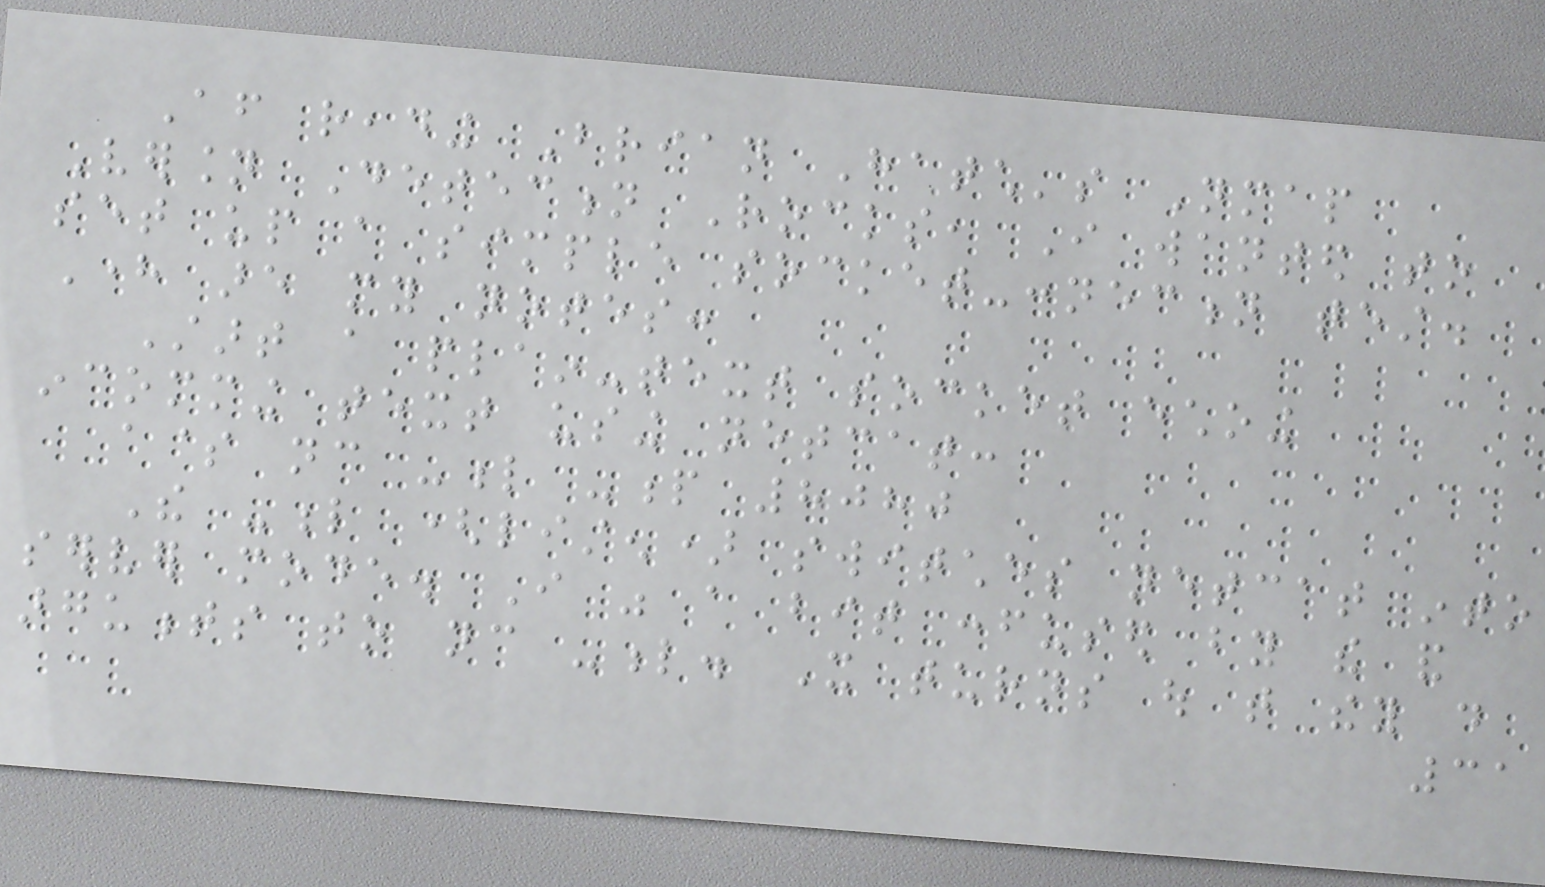After reading Brian Hatch's Nmap
Version Detection Rocks, I wanted to
set up a simple socket-connection test.
Here are my notes:
Start a plain-text socket echoing
incomming text using netcat:
a$ nc -l -p 8080
The -l (listen) switches netcat into
server mode. I was a bit confused by the and
arguments to nc -l. It turns out that they do
31
